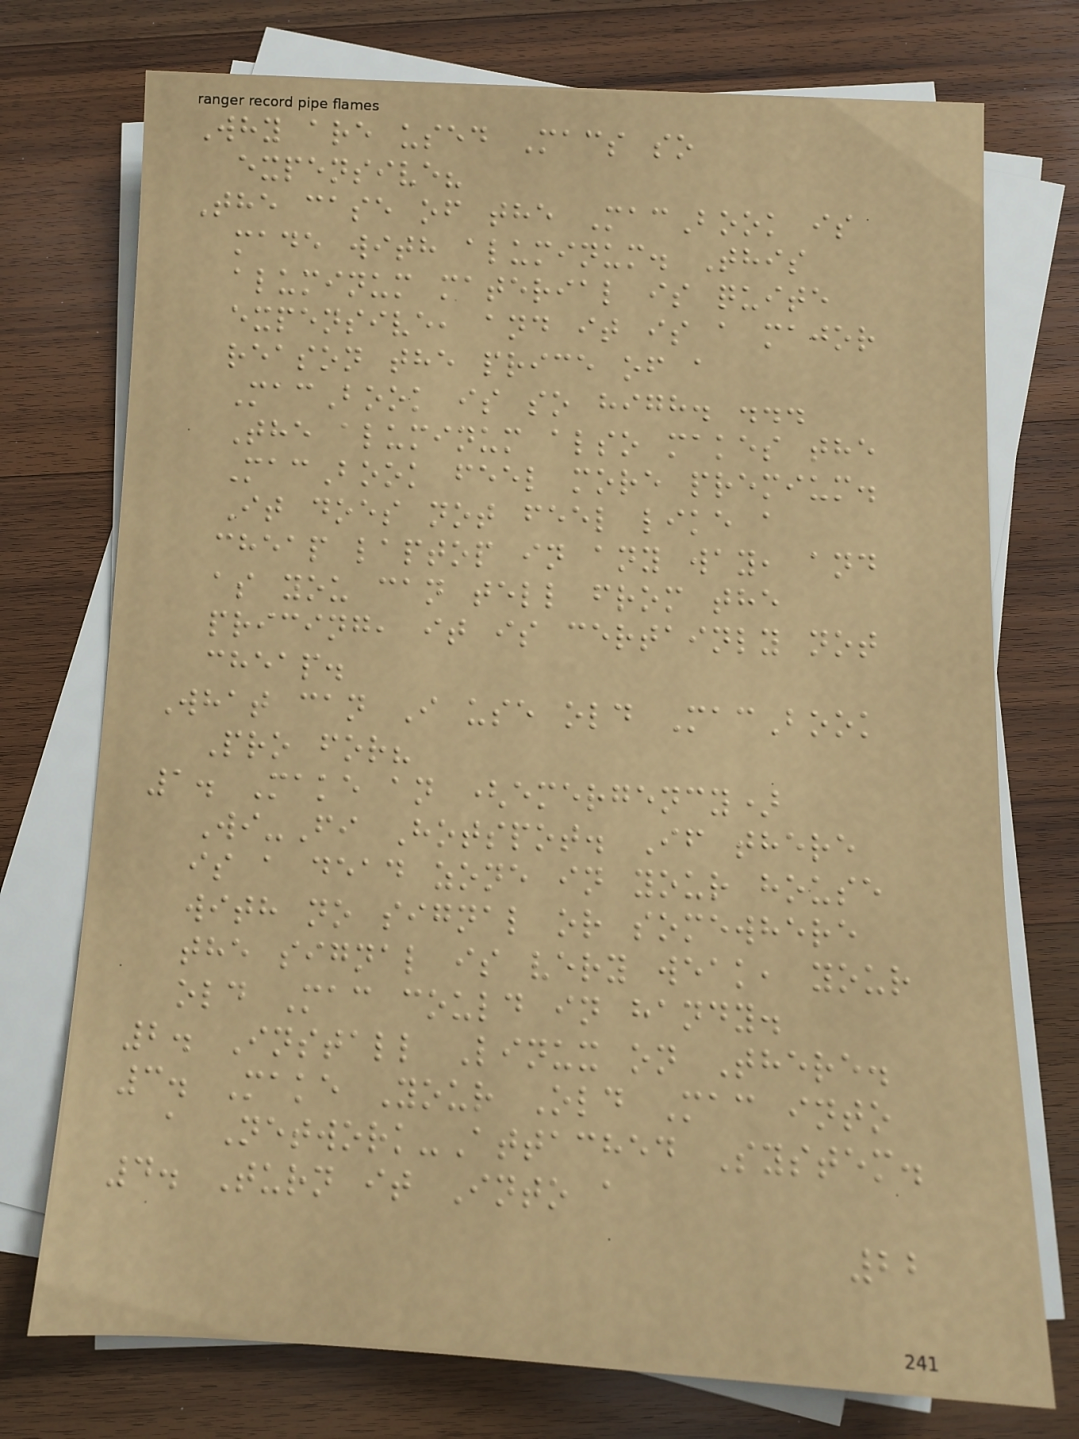Why are used Macs so
expensive?
The case of the MacBook is
made with aluminum. This
aluminum material is quite
expensive, and it is a major
reason the price of a
MacBook is so high. ...
The aluminum also makes the
MacBook feel more premium.
It does not feel like a
cheap laptop in any way, and
as you can tell from the
pricing, it is certainly not
cheap.
What can I use old MacBook
Pro for?
1. Make an (emergency)
Wi-Fi Hotspot. If there
is a dead zone in your house
with no signal or somewhere
the signal is very weak, your
old Mac could in handy.
2. Install Linux on There.
3. Make Your Old Mac into
a Network-Attached System.
4. Turn it Into a
22
